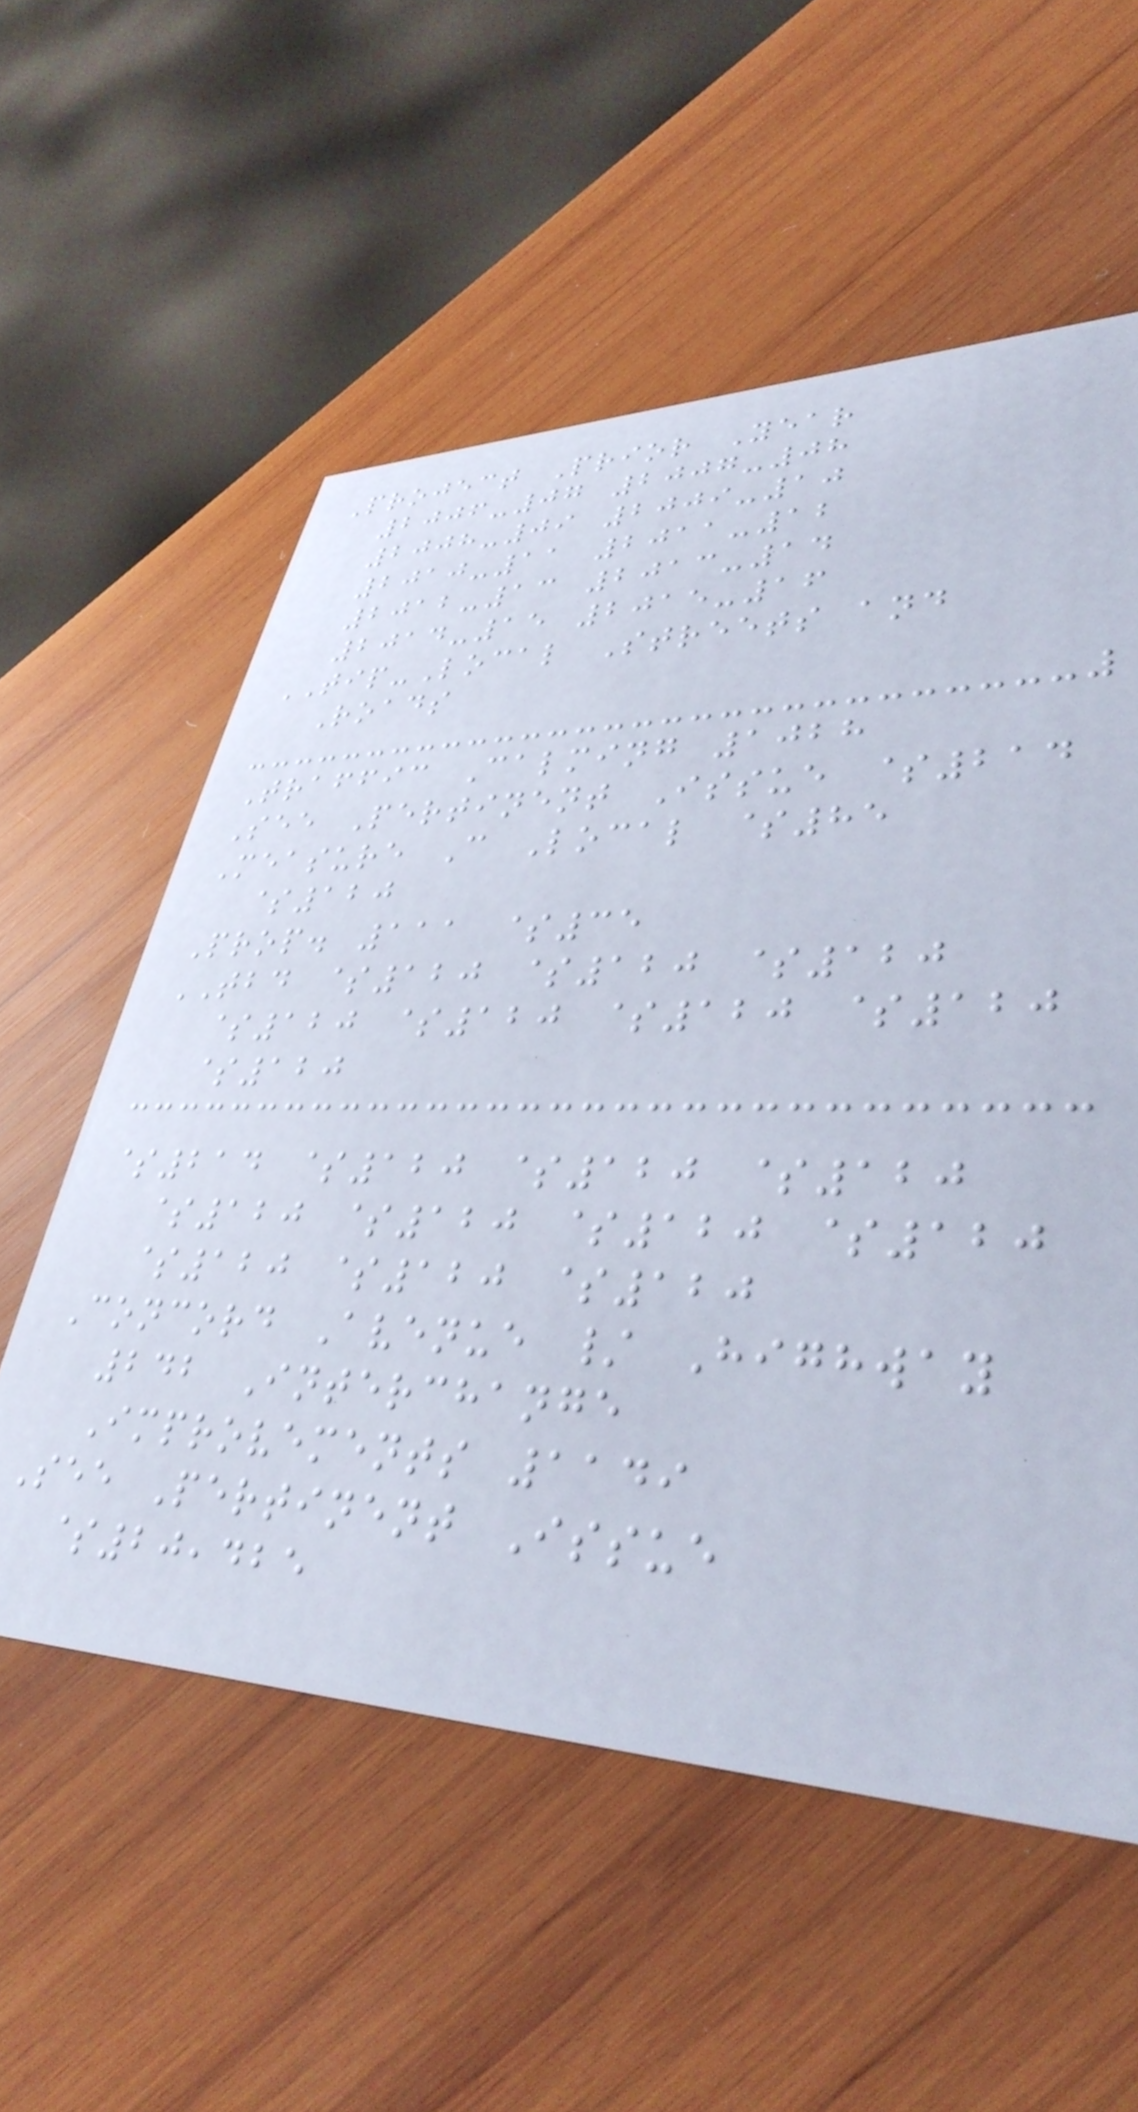Project Prior Year
2006-07 2007-08
2008-09 2009-10
2010-11 2011-12
2012-13 2013-14
2014-15 2015-16
TIP-Local Streets and
Roads
Traffic Calming 1028
See Pertinent Issue $214
Measure C Local $85
$120
Prop. 111 $35
TBD $120 $120 $120
$120 $120 $120 $120
$120
$214 $120 $120 $120
$120 $120 $120 $120
$120 $120 $120
Concord Avenue / Highway
242 Interchange
Improvements 1149
See Pertinent Issue
$20,425
